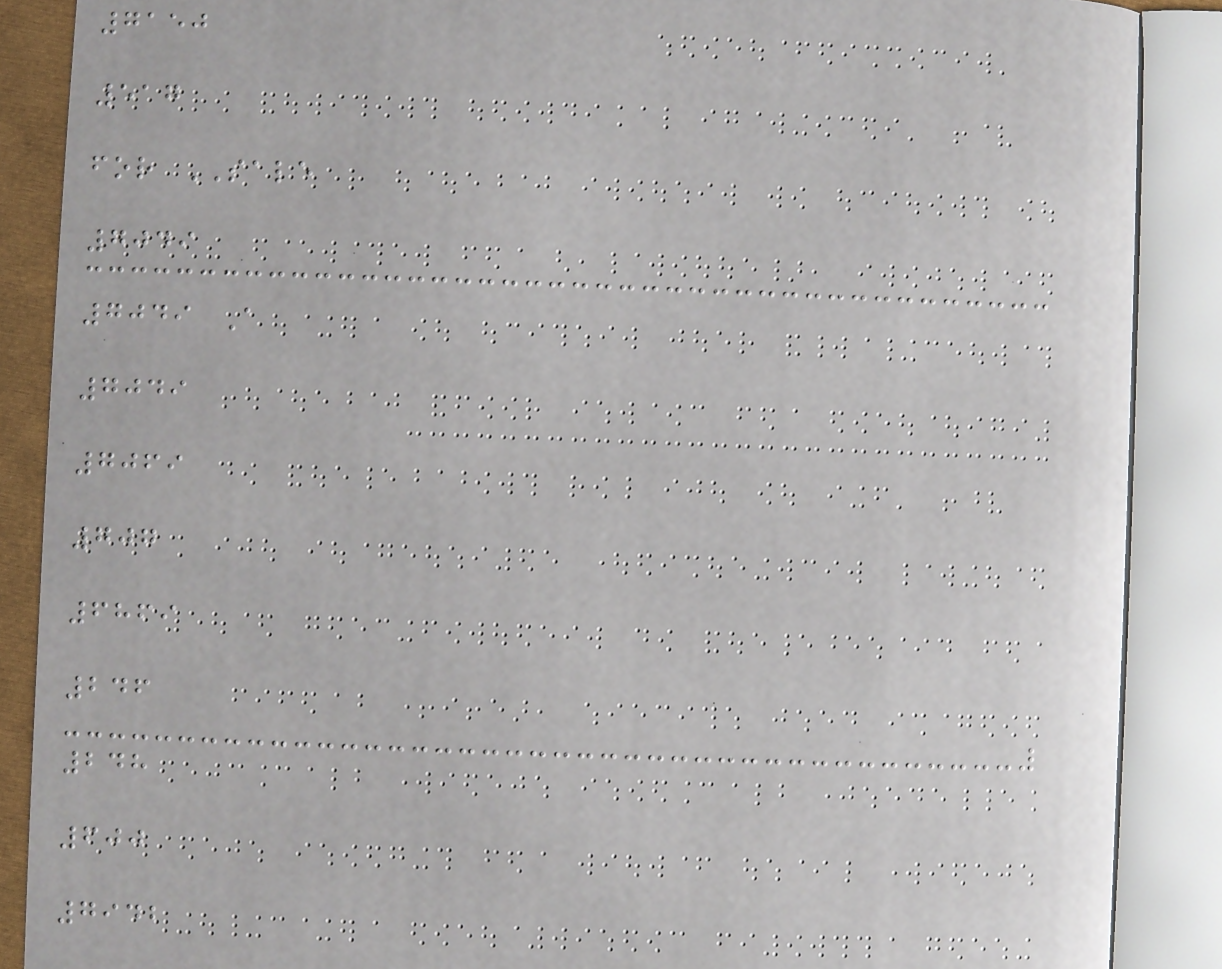7150
517
for SALE
7049
7049 A
7049
7069
707
6869
246
248
600
7942
